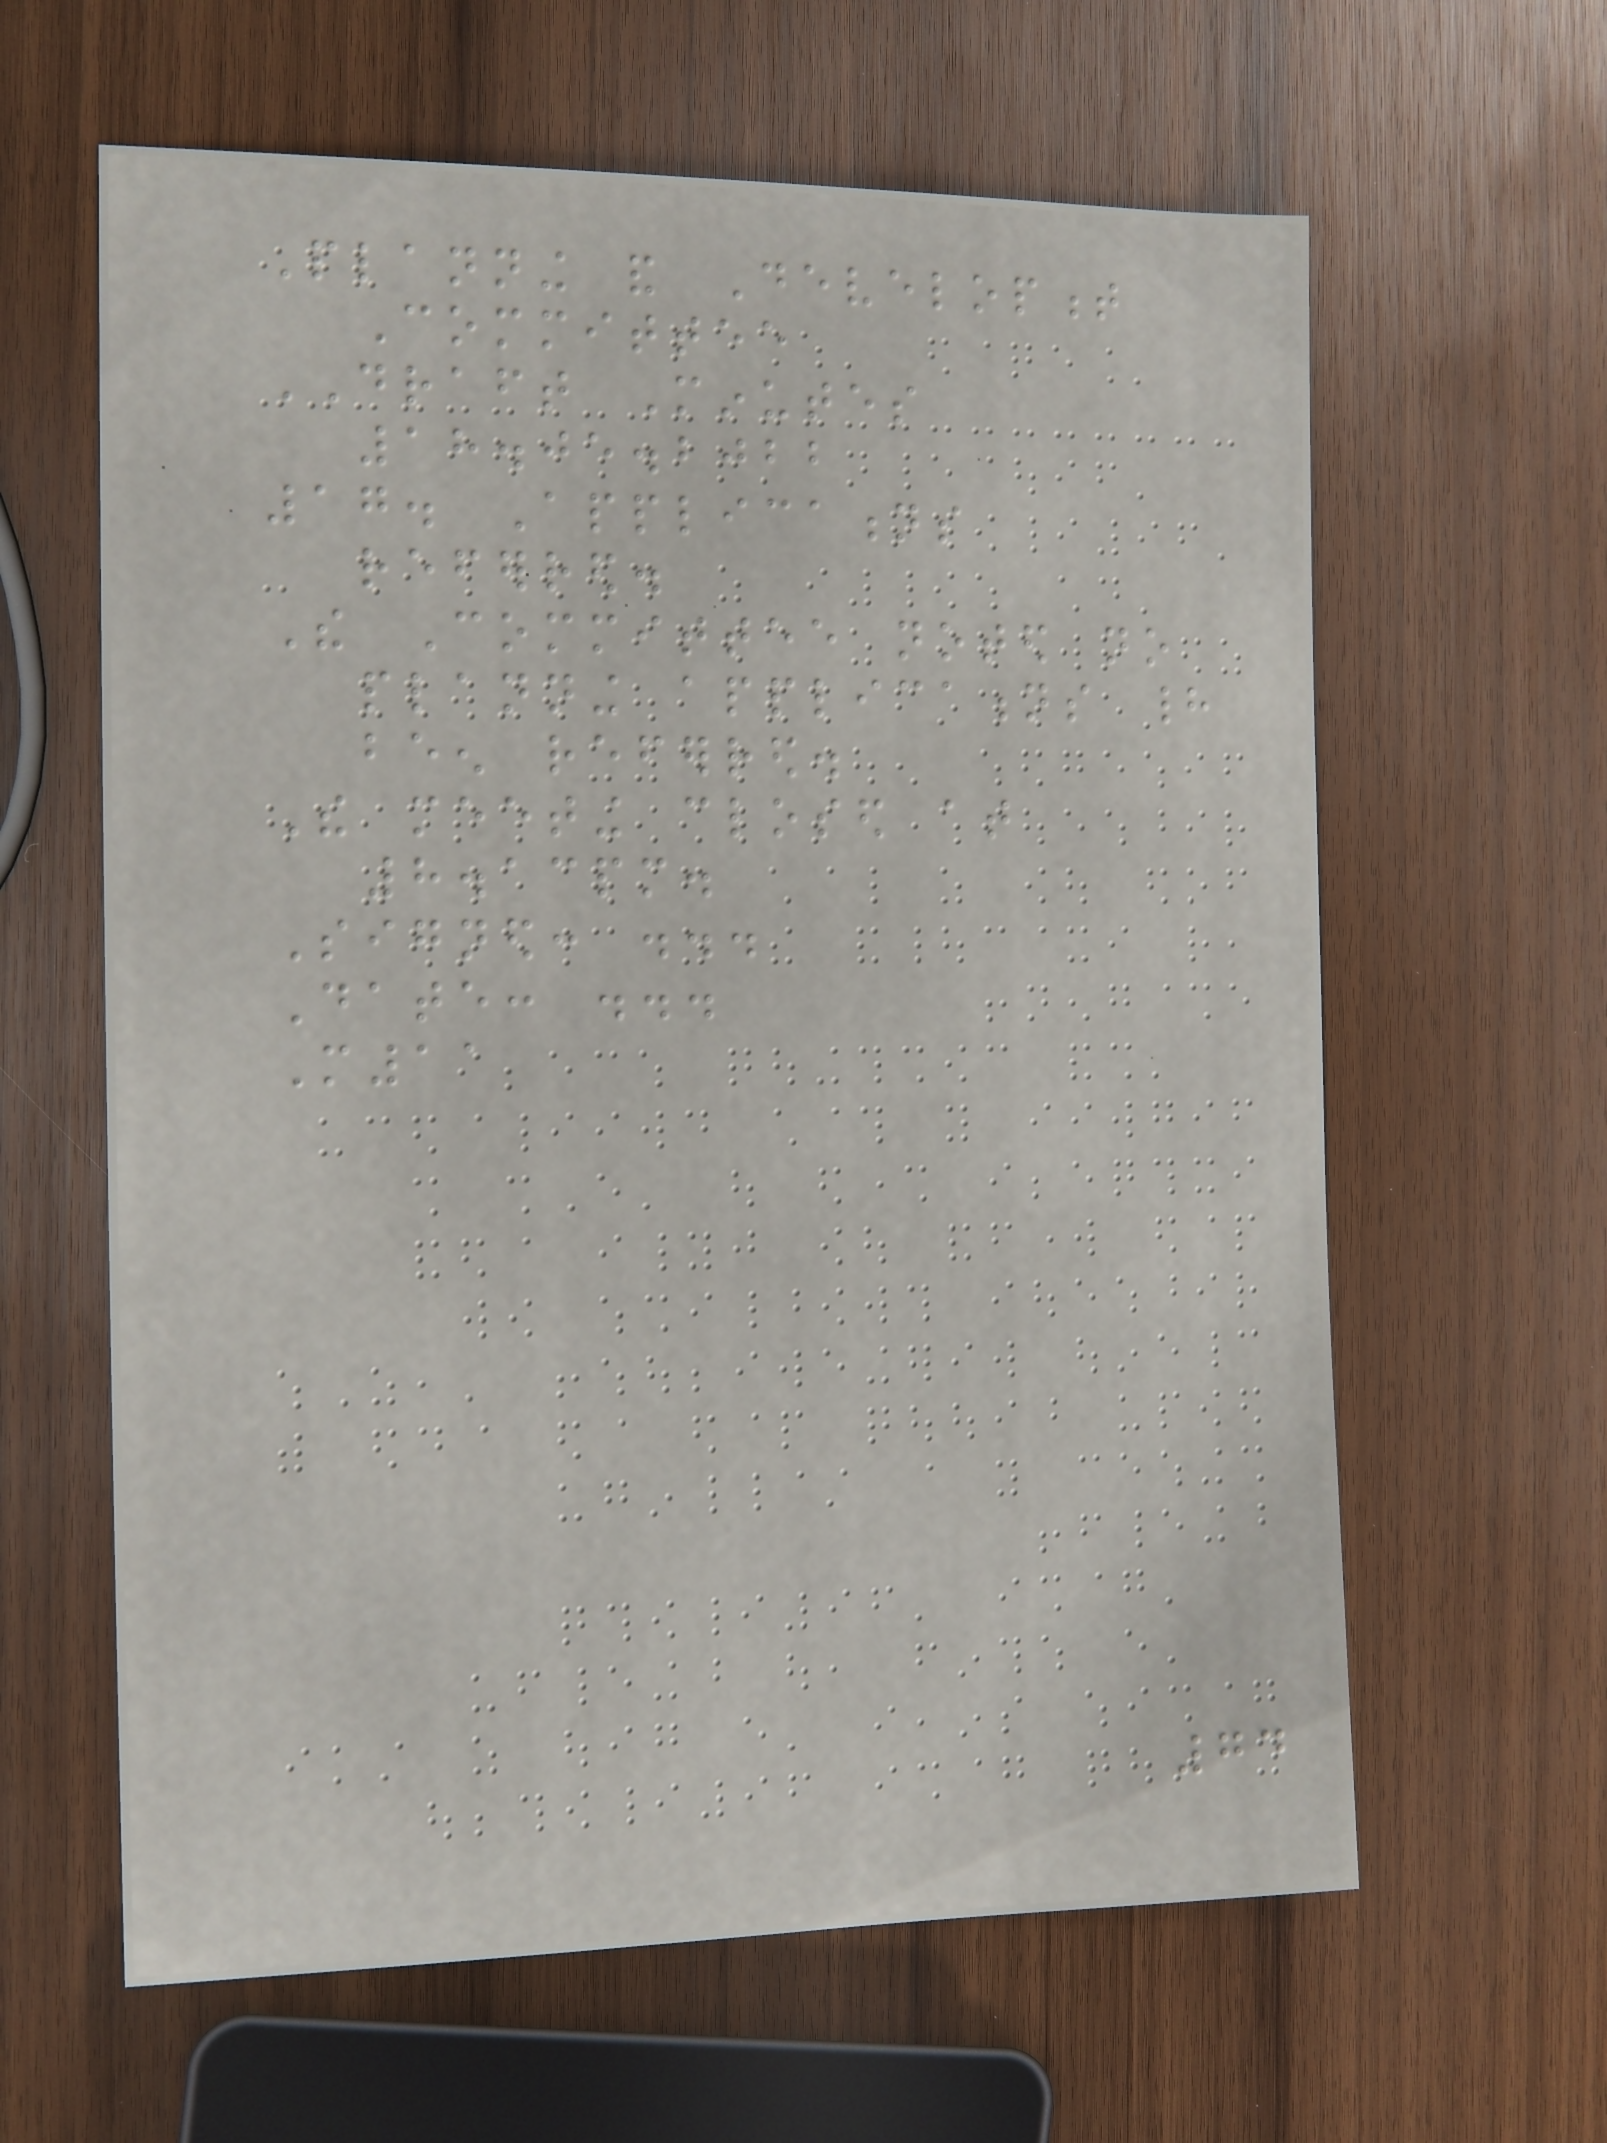Planning and Development
Committee
DRAFT Minutes
18.05.2022
17. Applications
referred.
The Committee noted no
planning applications had
been referred.
The meeting closed at
8.13pm.
Signed: ...
Date: ...
M11
74
